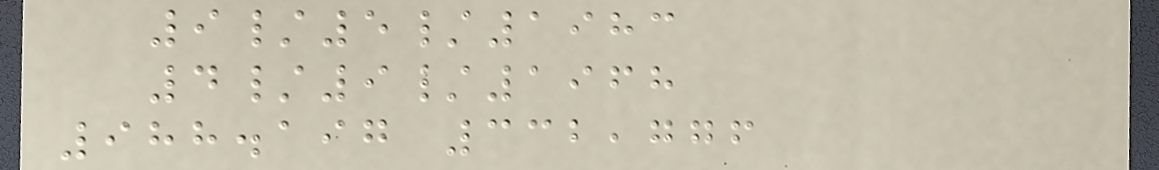9/5/1983
4/9/1968
988.197 332,776
